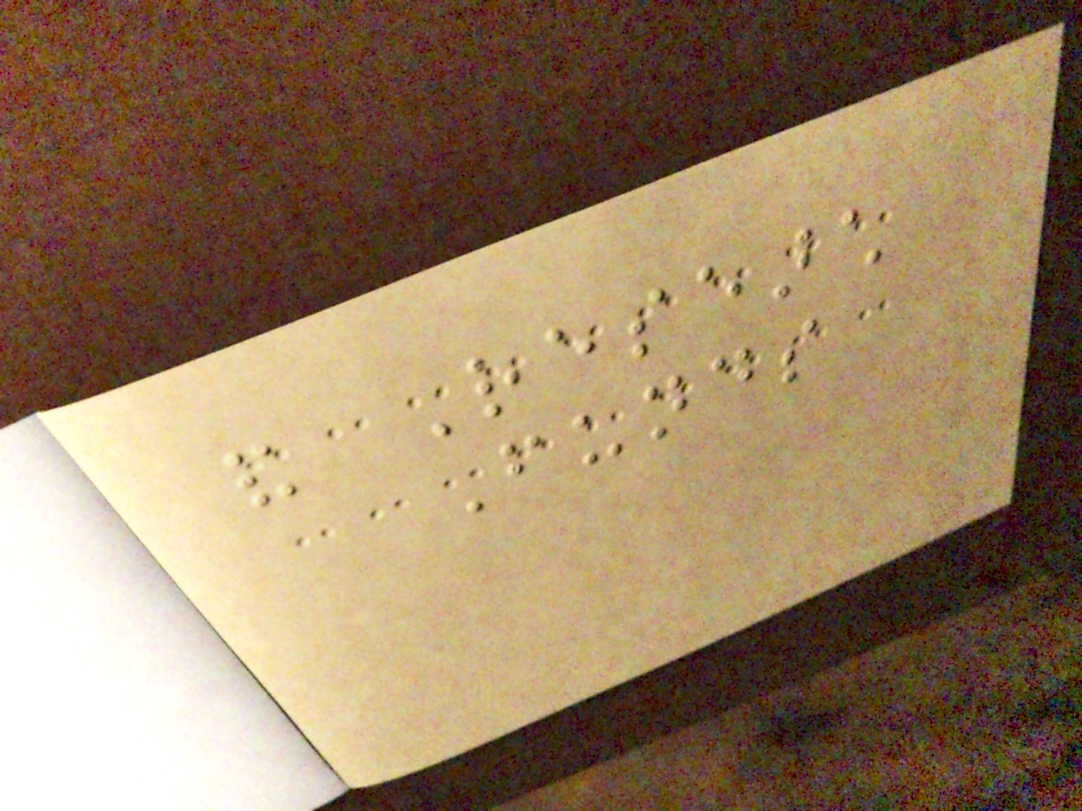and Research
Funds
